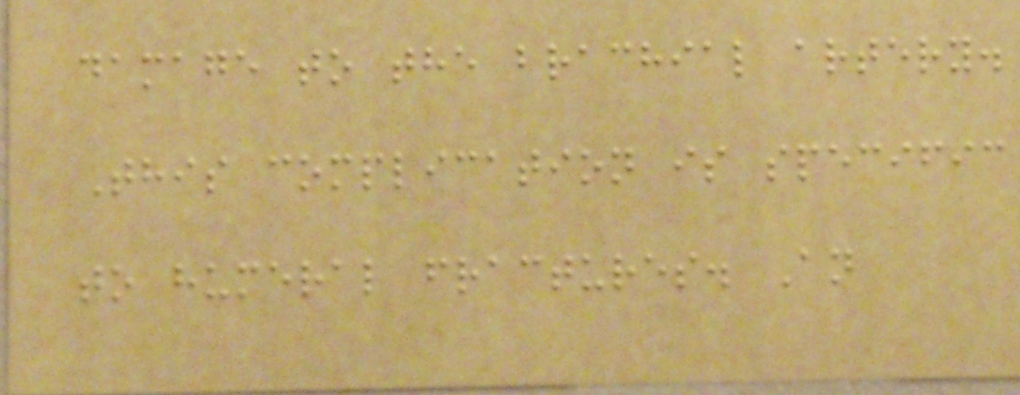damage to the brachial artery.
This complication is specific
to humeral fractures. An
